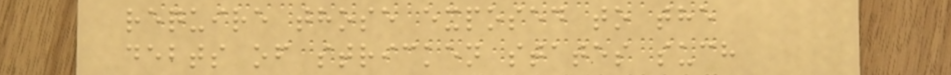require those exposed to the
debts of stricken states such
